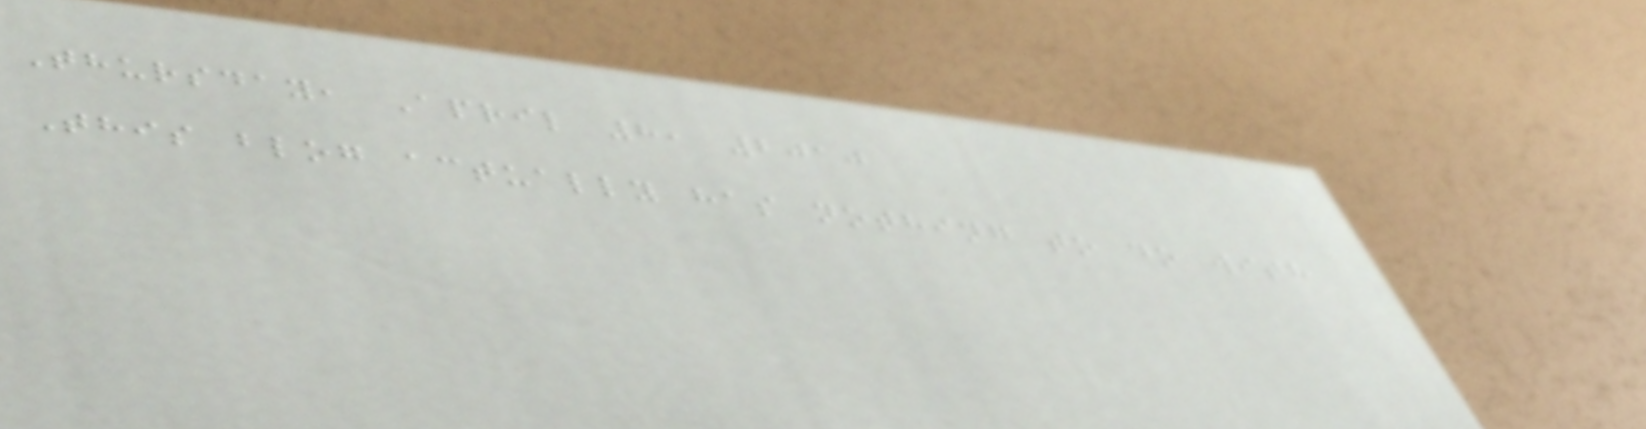Thursday, April 8, 2010
This blog actually has nothing to do with
